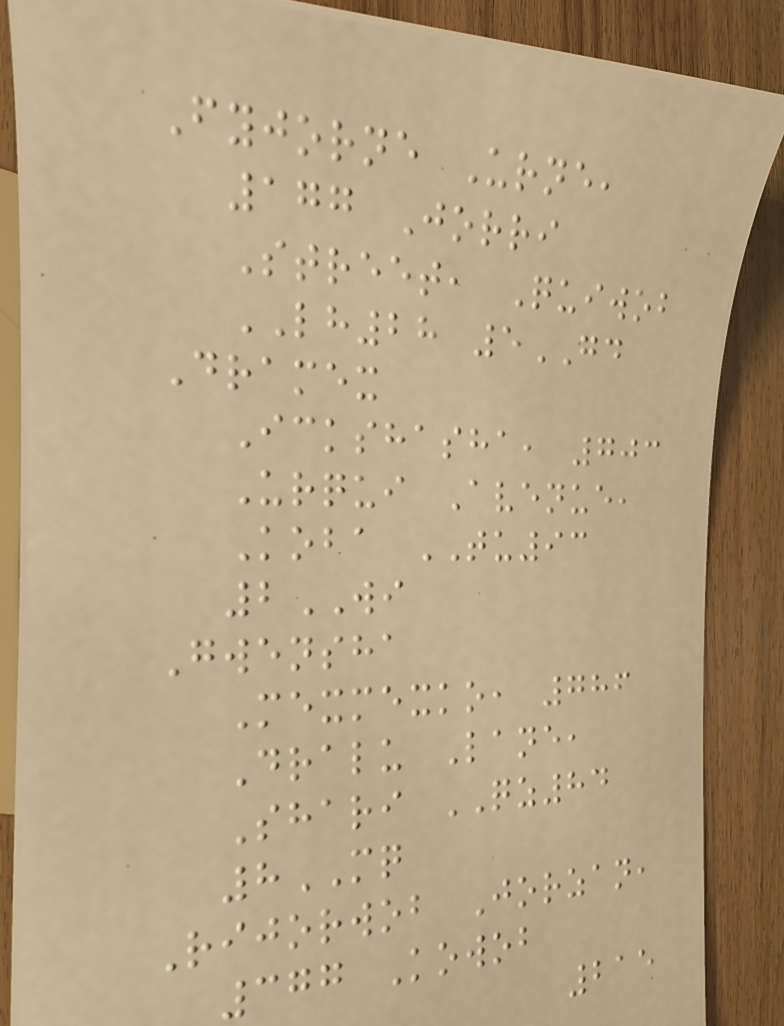Fyjorne Urne,
177 Jorri
Street, Quiwob
LH28 5GD
Dramex
Ickshasha, 703
Urqui Avenue,
Koba TU93
2WI
Gwensha
Mexmexko, 786
Dralu Lane,
Shari QZ84
8MQ
Rijorwob Jorzan,
377 Kowob
215
